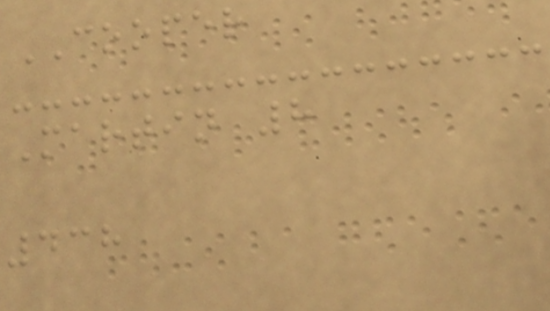COOPER
Martin 8
438
